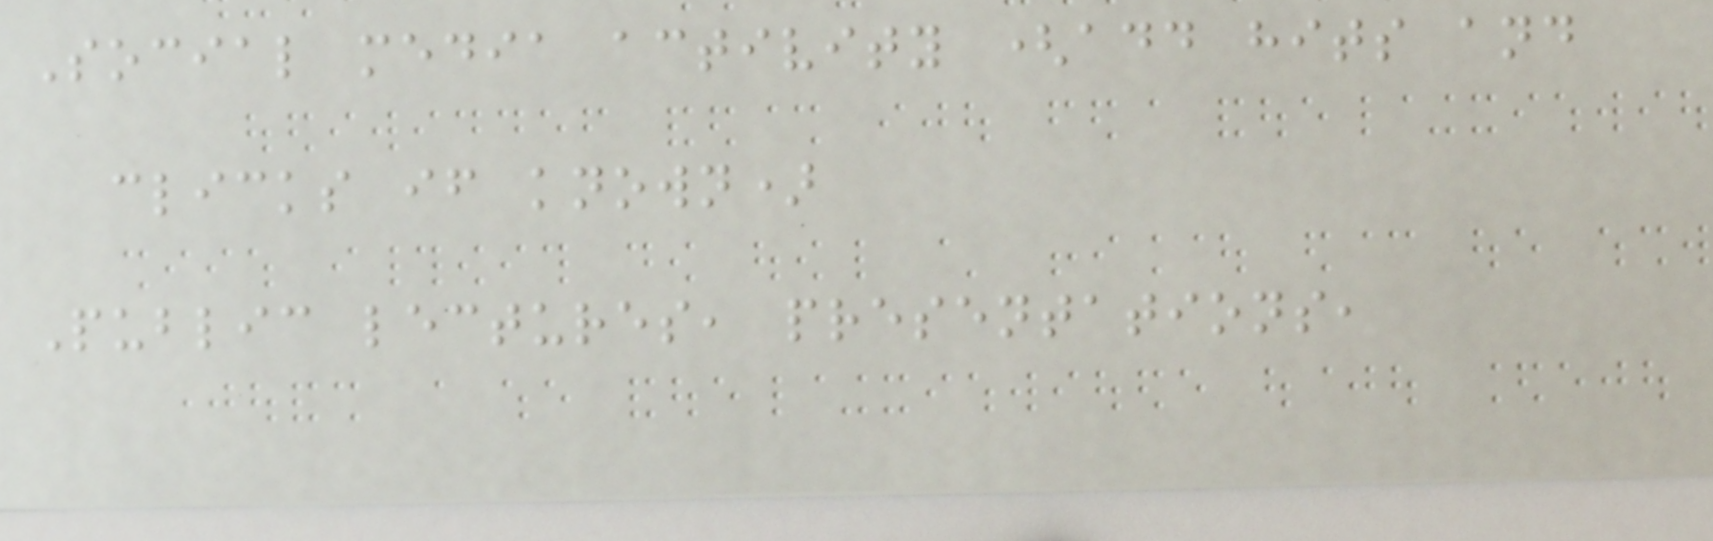Social media activity (add hits and
clicks if known)
Public lectures, presentations,
